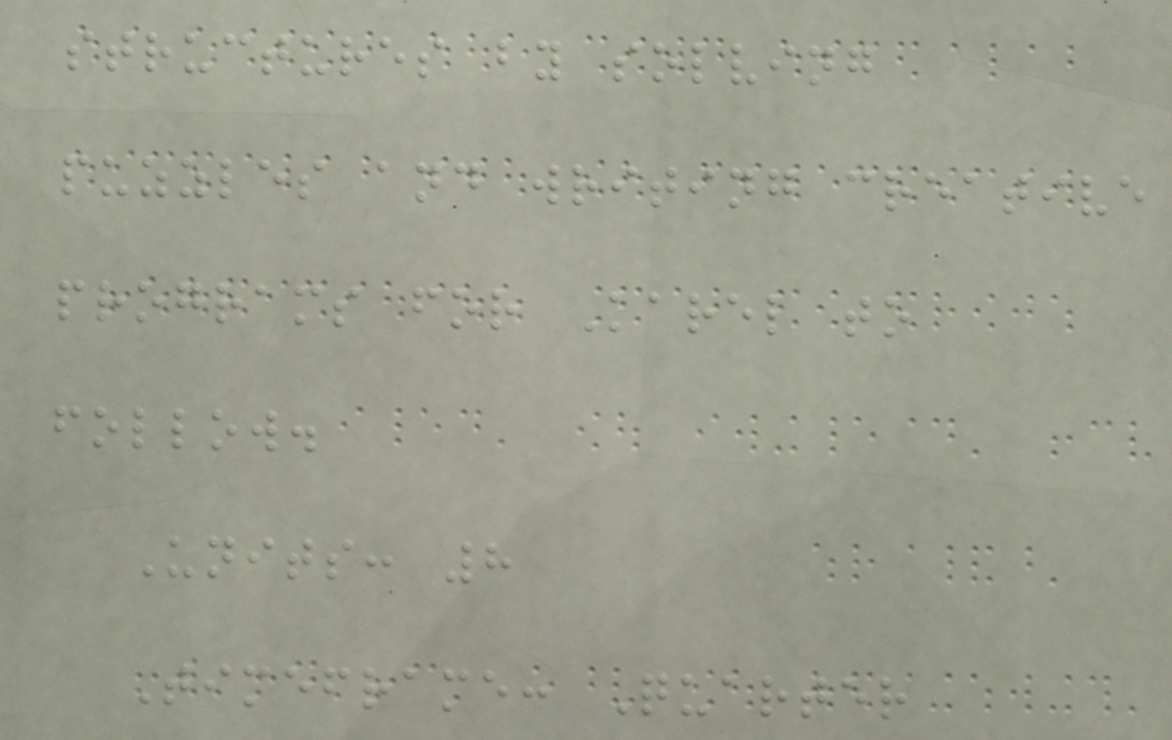structures by solving
puzzles and writing creative
programs for Karel to
follow.
Units: 8
Timeframe: Quarter
